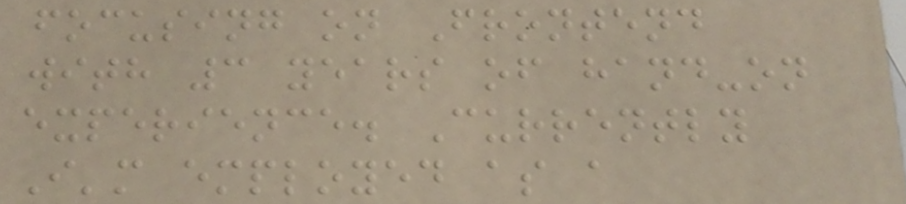focusing on Frontend
with 3 years of hand-on
experience. Currently
I'm employed as a
